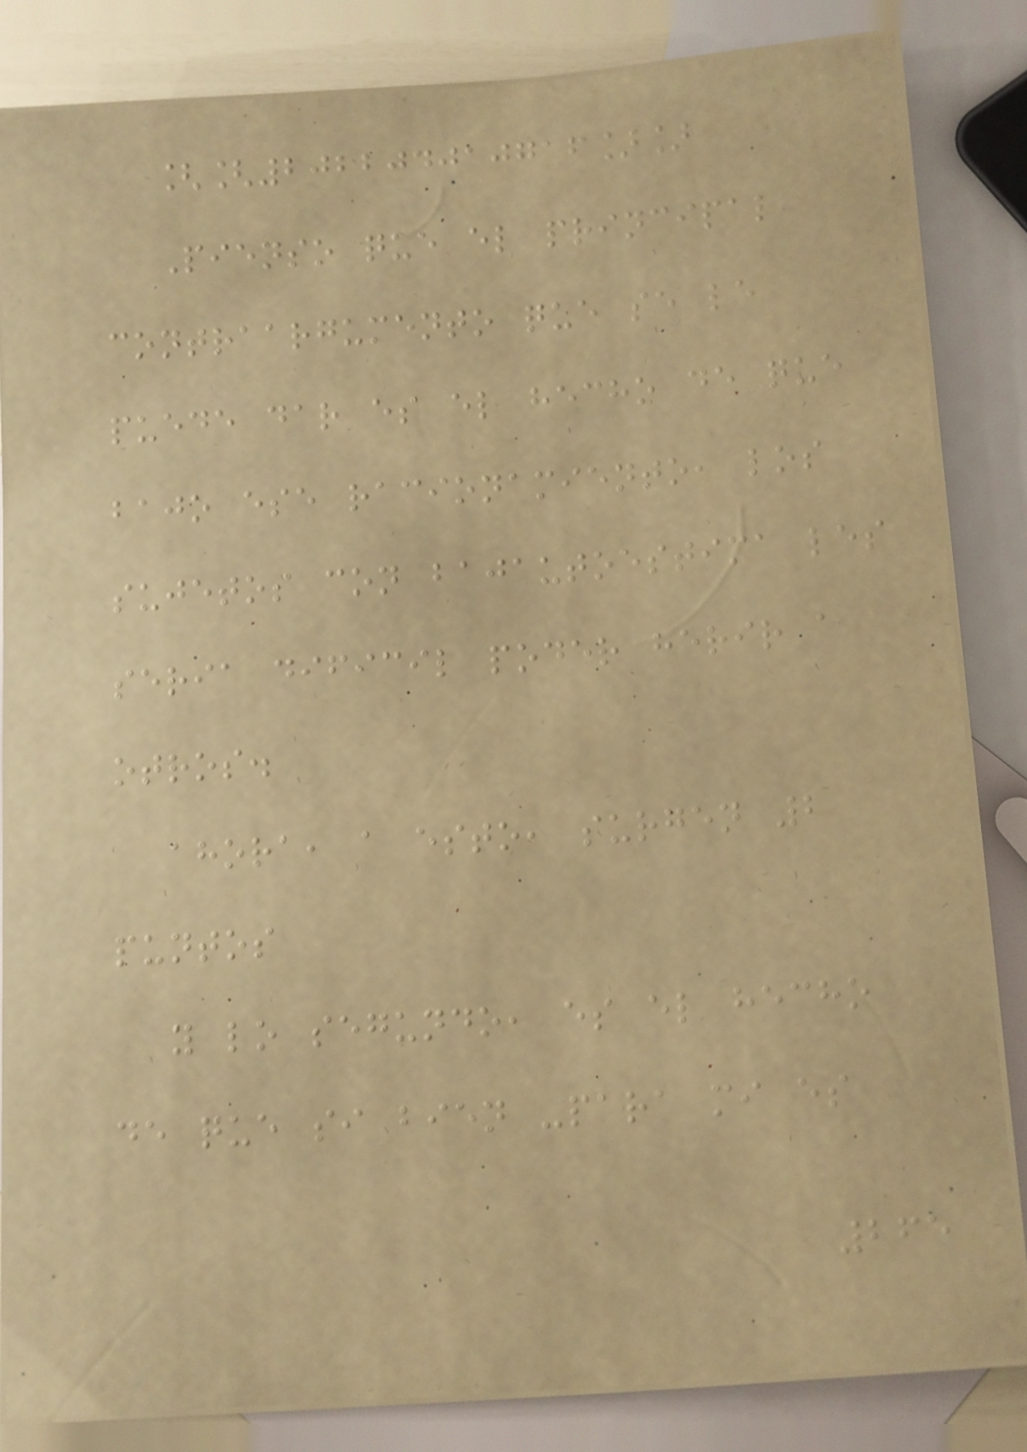[[202204010716]]
Pienso que el principal
contraargumento que se le
puede dar es el hecho de que
bajo ese racionamiento, los
sujetos con bajautoestima les
seria dificil poder herir a
otros.
ahora, a esto, surgen 2
puntos
y lo segundo, es el hecho
de que si bien -para mi es
265
